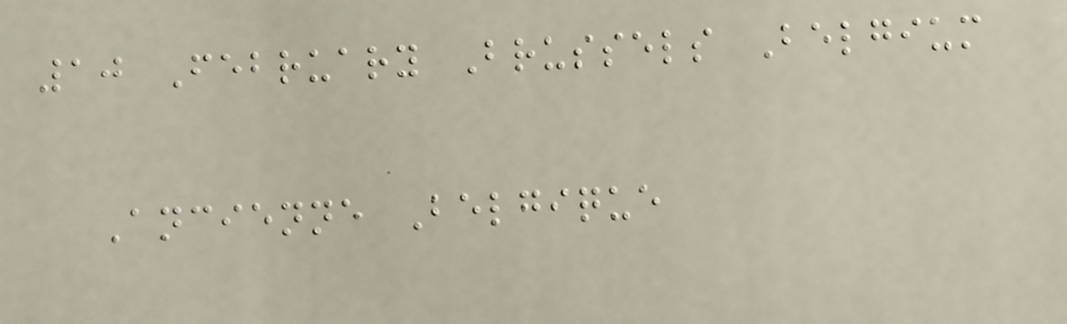10 February Brussels Belgium
Ancienne Belgique
